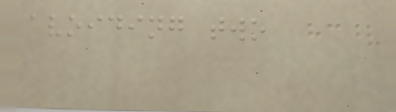avoiding two
